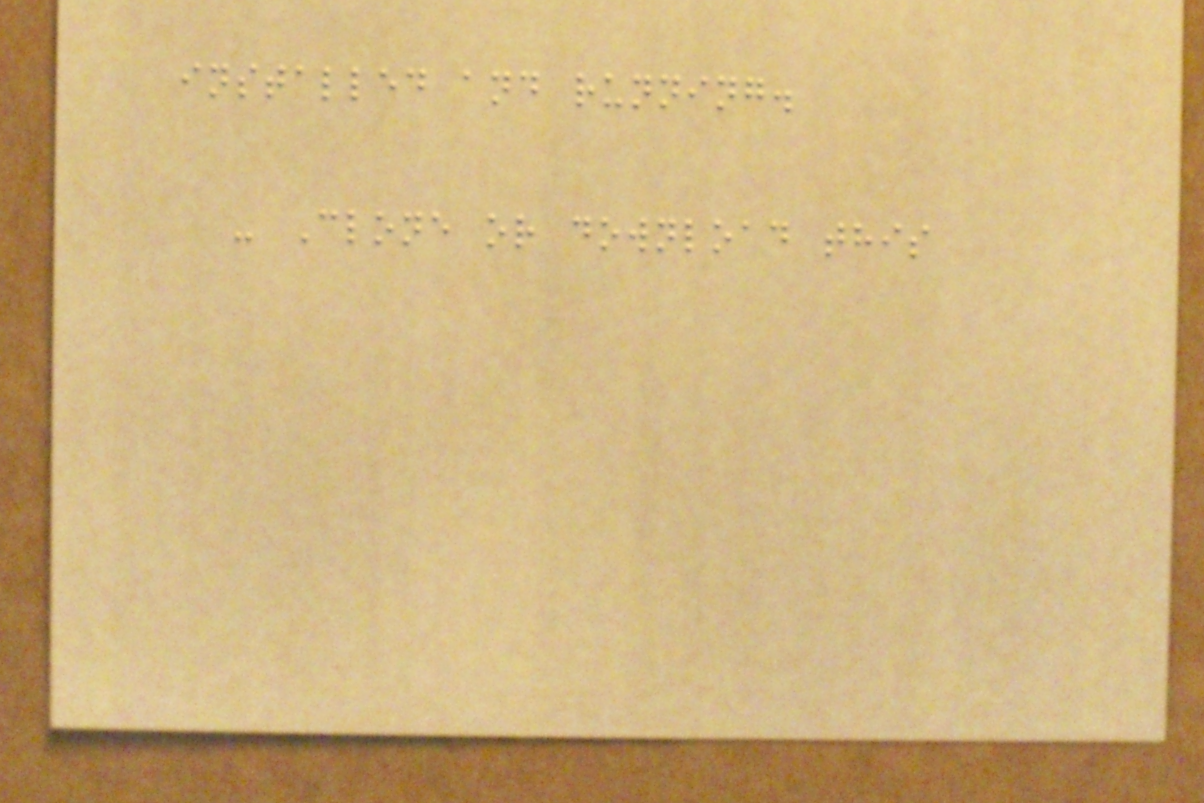installed and running.
- Clone or download this
